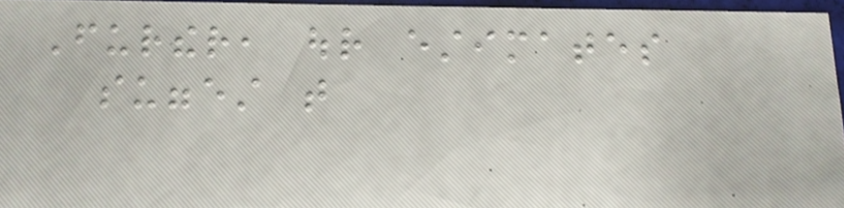Further, our estimates
suggest that
